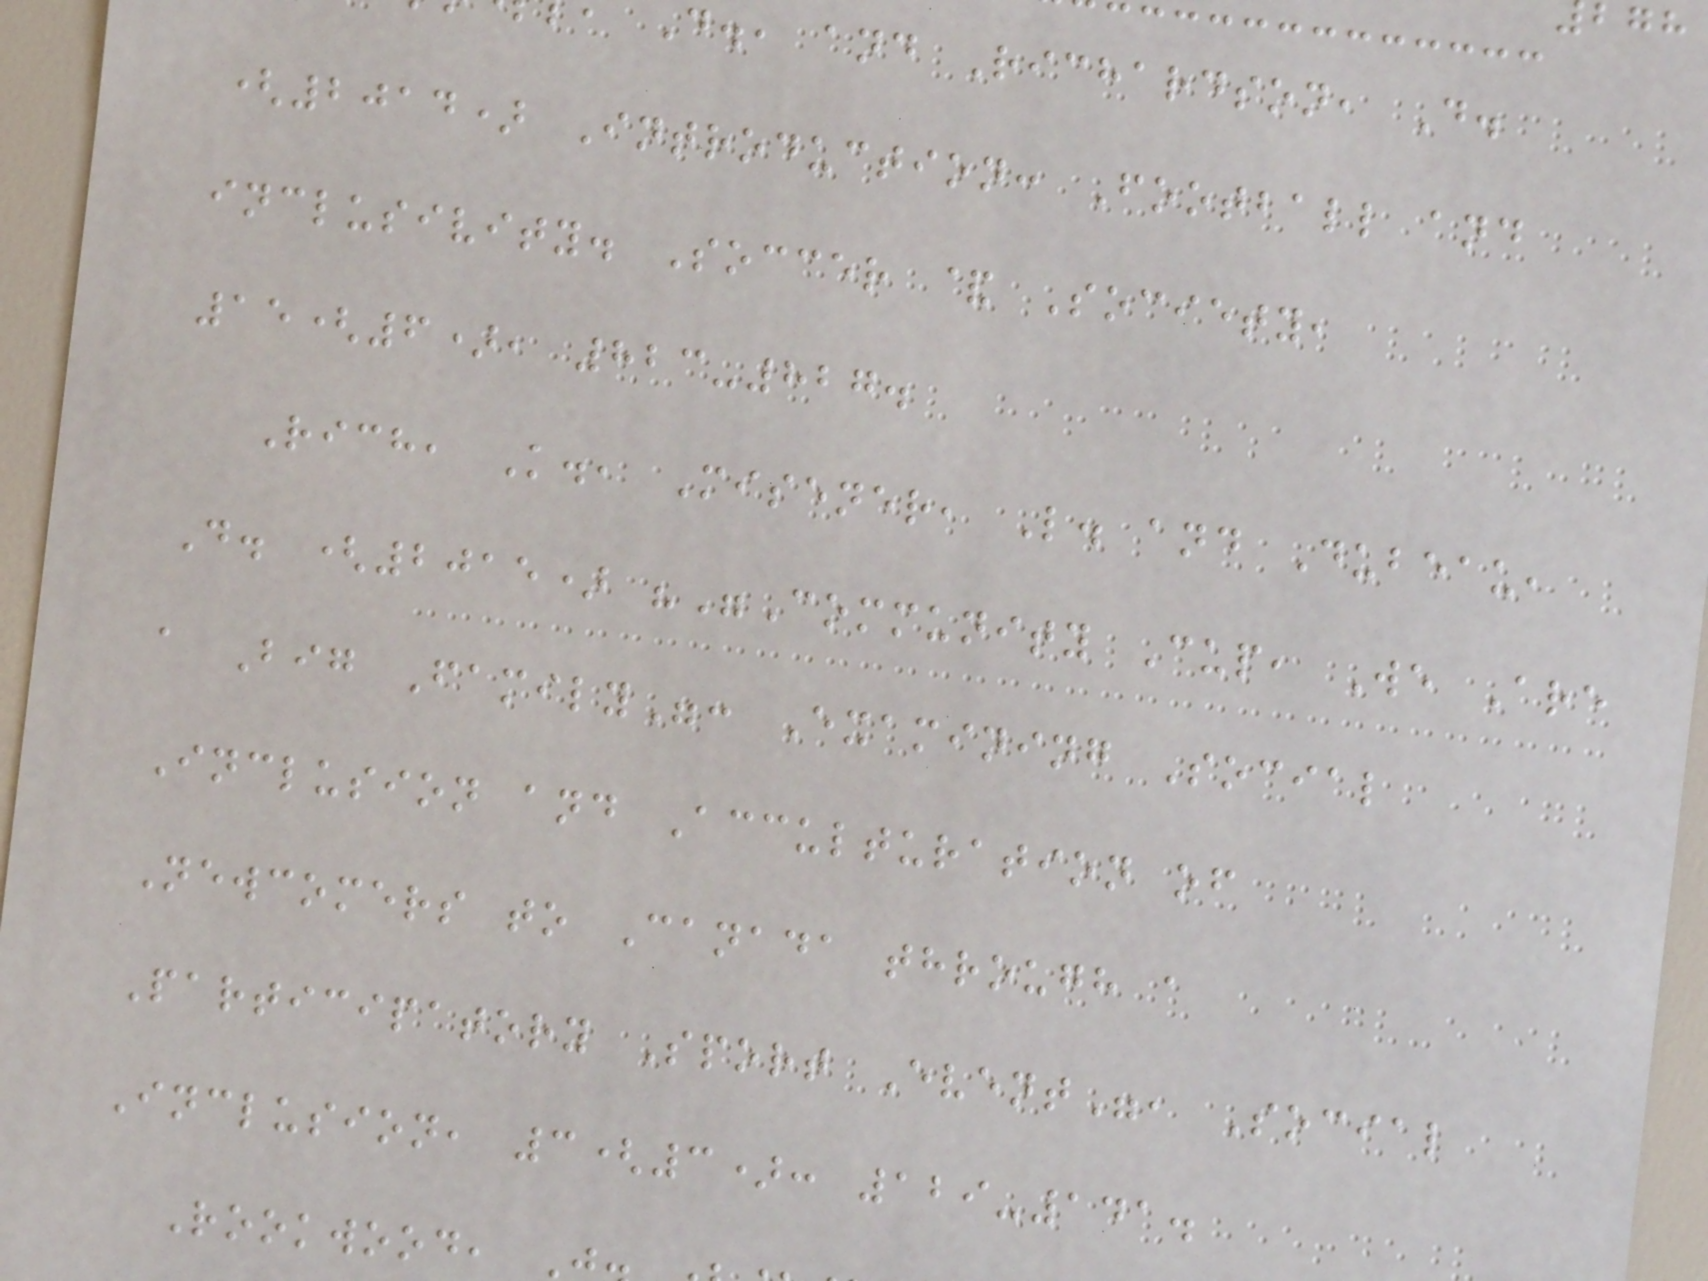D., and Richardson, D.
(2014) Introduction: Football and
inclusivity. Soccer & Society,
15(6), 823-827.
Rich, K., Misener, L. and Dubeau,
D. (2015) ""Community Cup, We Are
a Big Family": Examining Social
Inclusion and Acculturation of
Newcomers to Canada through a
Participatory Sport Event", Social
Inclusion, 3(3): 129-141.
Rookwood,
